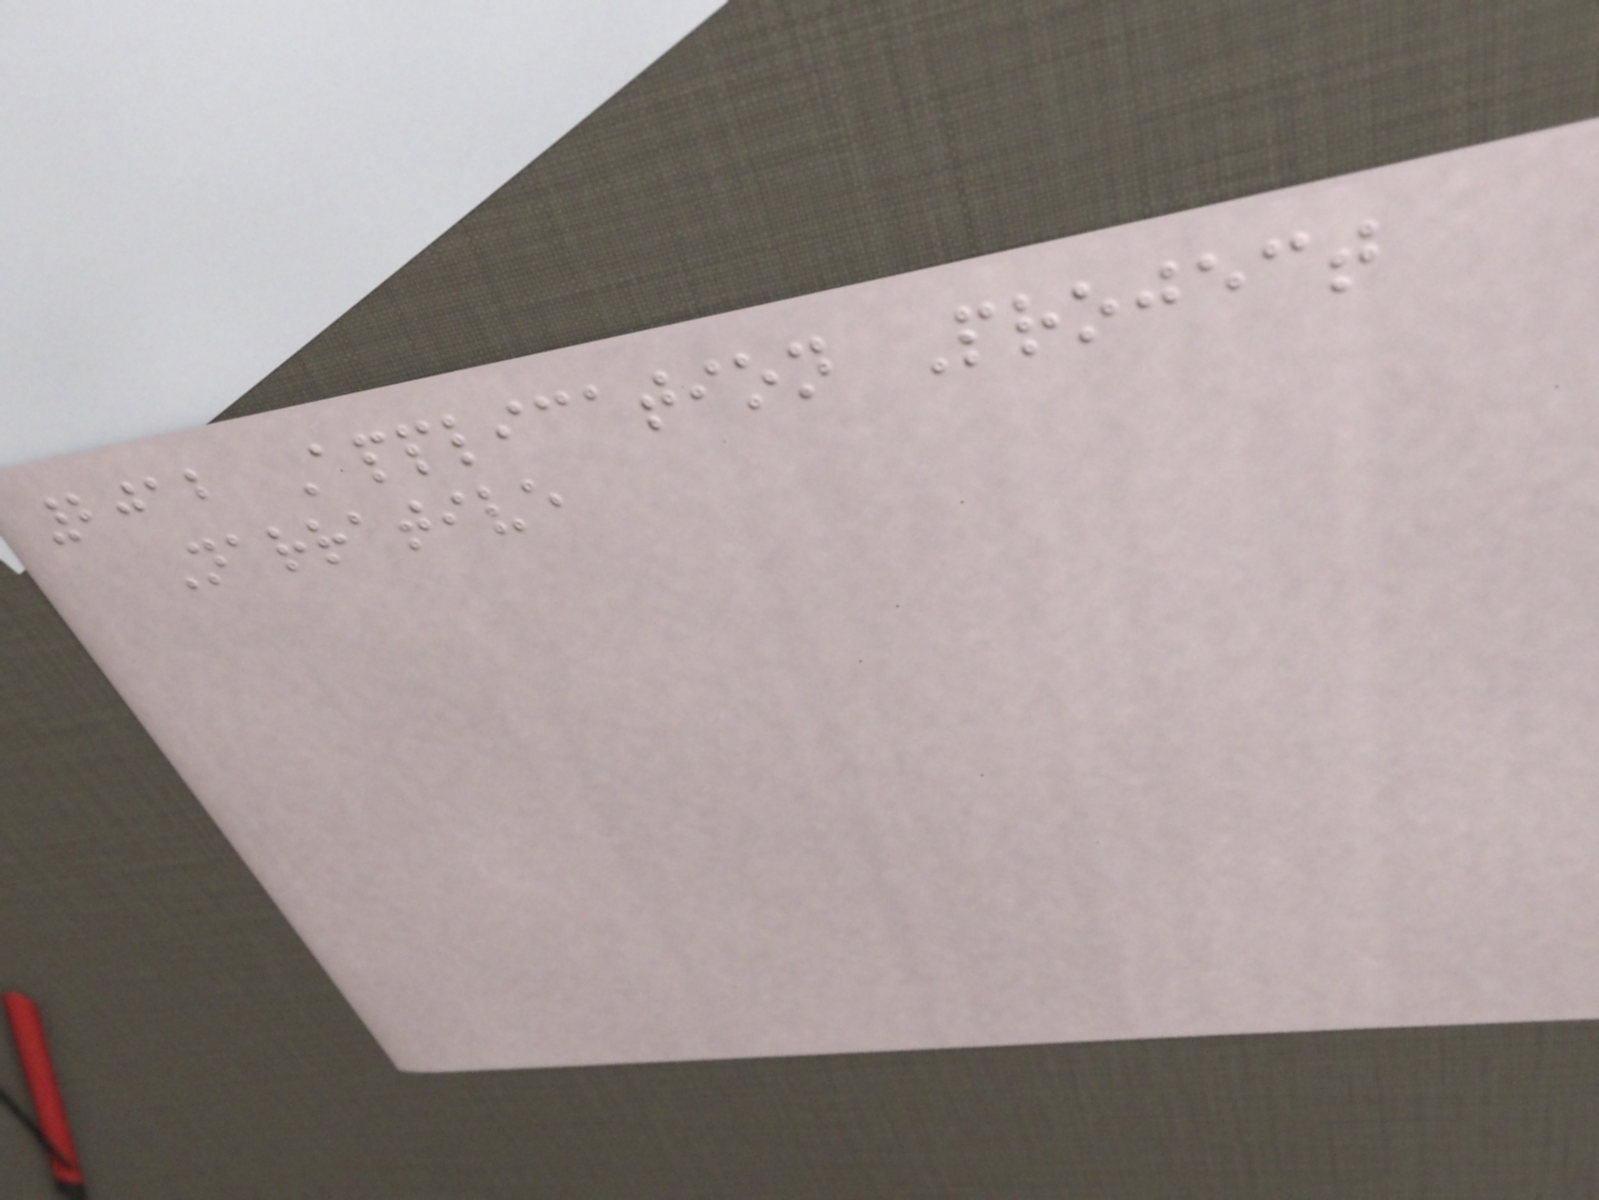2012 Application Project
Narrative
